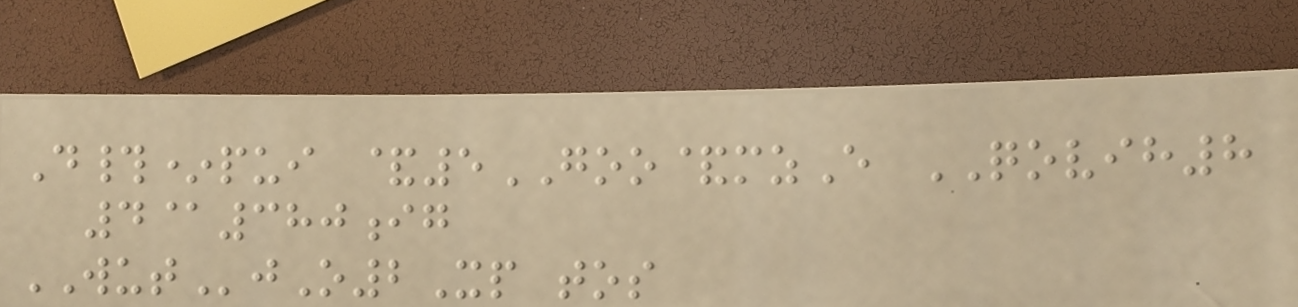D#*pui &5GOO&mzE QOVIH8
4@380ig
WUTjO2Xp tos
